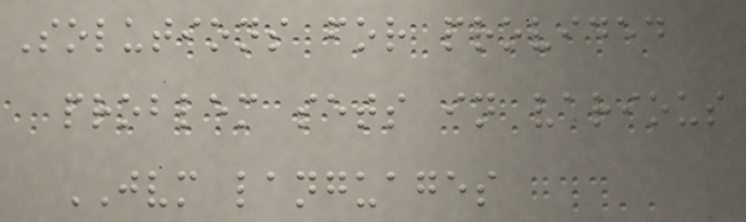Solutions for provided
problem sets in various
JVM languages
